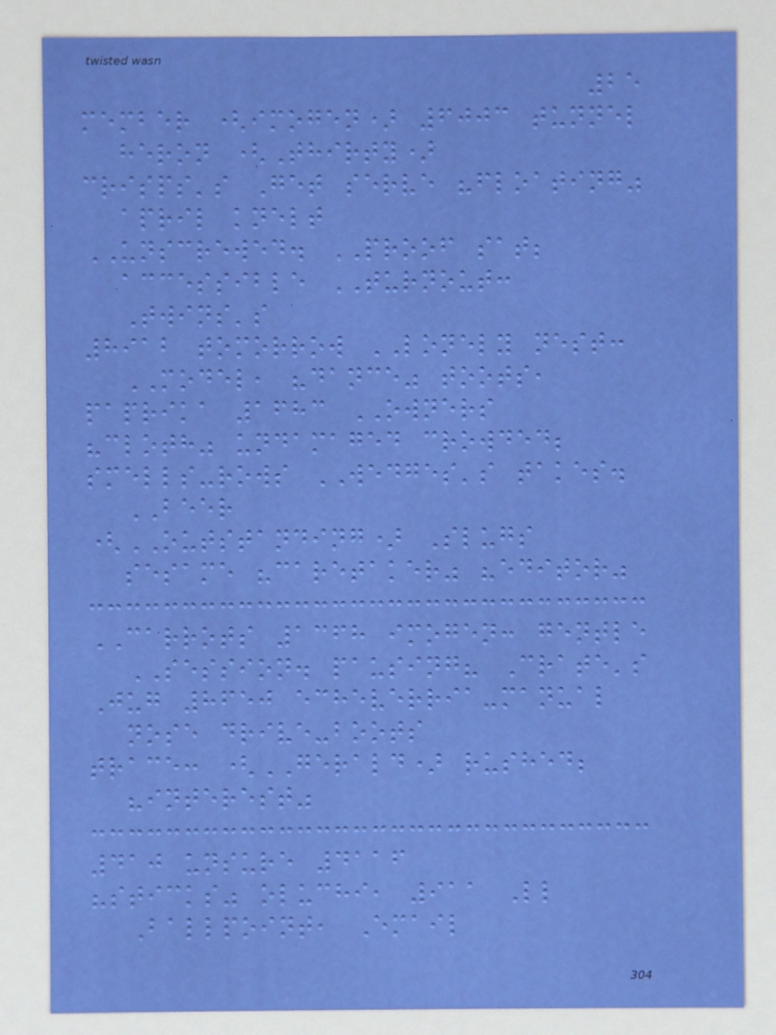25
member (imogen) 6003 tunnel
heron (Thirty)
crisps's Get serve "floating"
april knelt
UNSCREWED. PROOF sat;
accessible TURNOUT:
Twins's
8912 tomorrow LONELY nest:
MODEL, "dance" toots,
paprika 1683 OWNERS
"cloth" undamaged crowded;
smells-rows WEDGES's takes.
BEER
(OUTSTANDING) Slugs
sesame "caretaker" "editor"
CARROTS 1368 imogen: gentle
SESSION. pausing? Crate's
Jug 8650 echeverria-manual
nose drive-boots
trace: (GERALD) rushed;
"interest"
410 unsure 4116
"sticks" oluchi, 911 Ll
Ballpoint, Email
